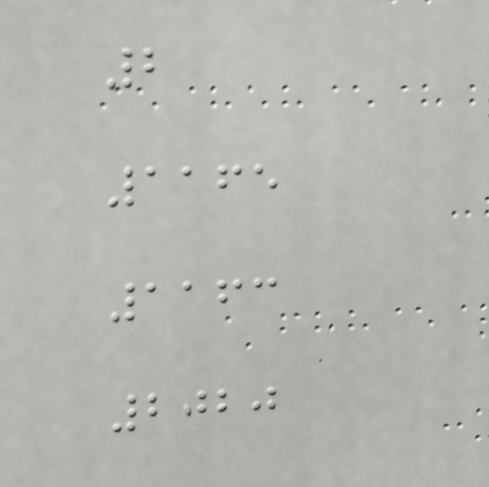2
1165
1163
2020
